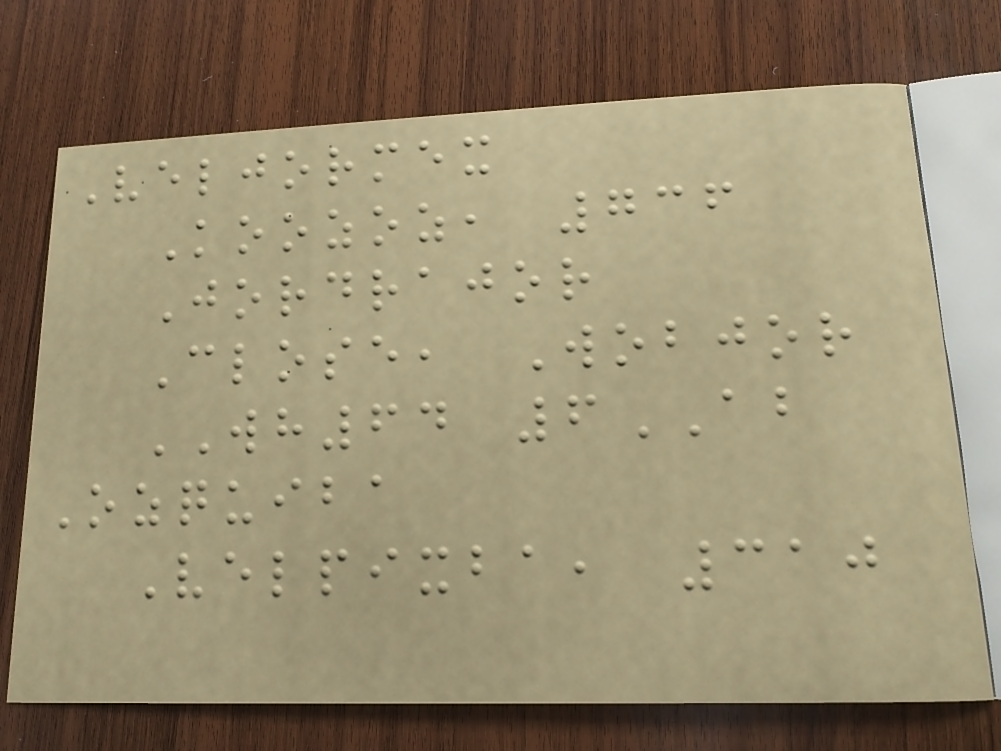Veljormex
Koozoz, 736
Jordrajor
Close, Wobjor
WH64 6AB
Ozquiba
Velpixba, 310
